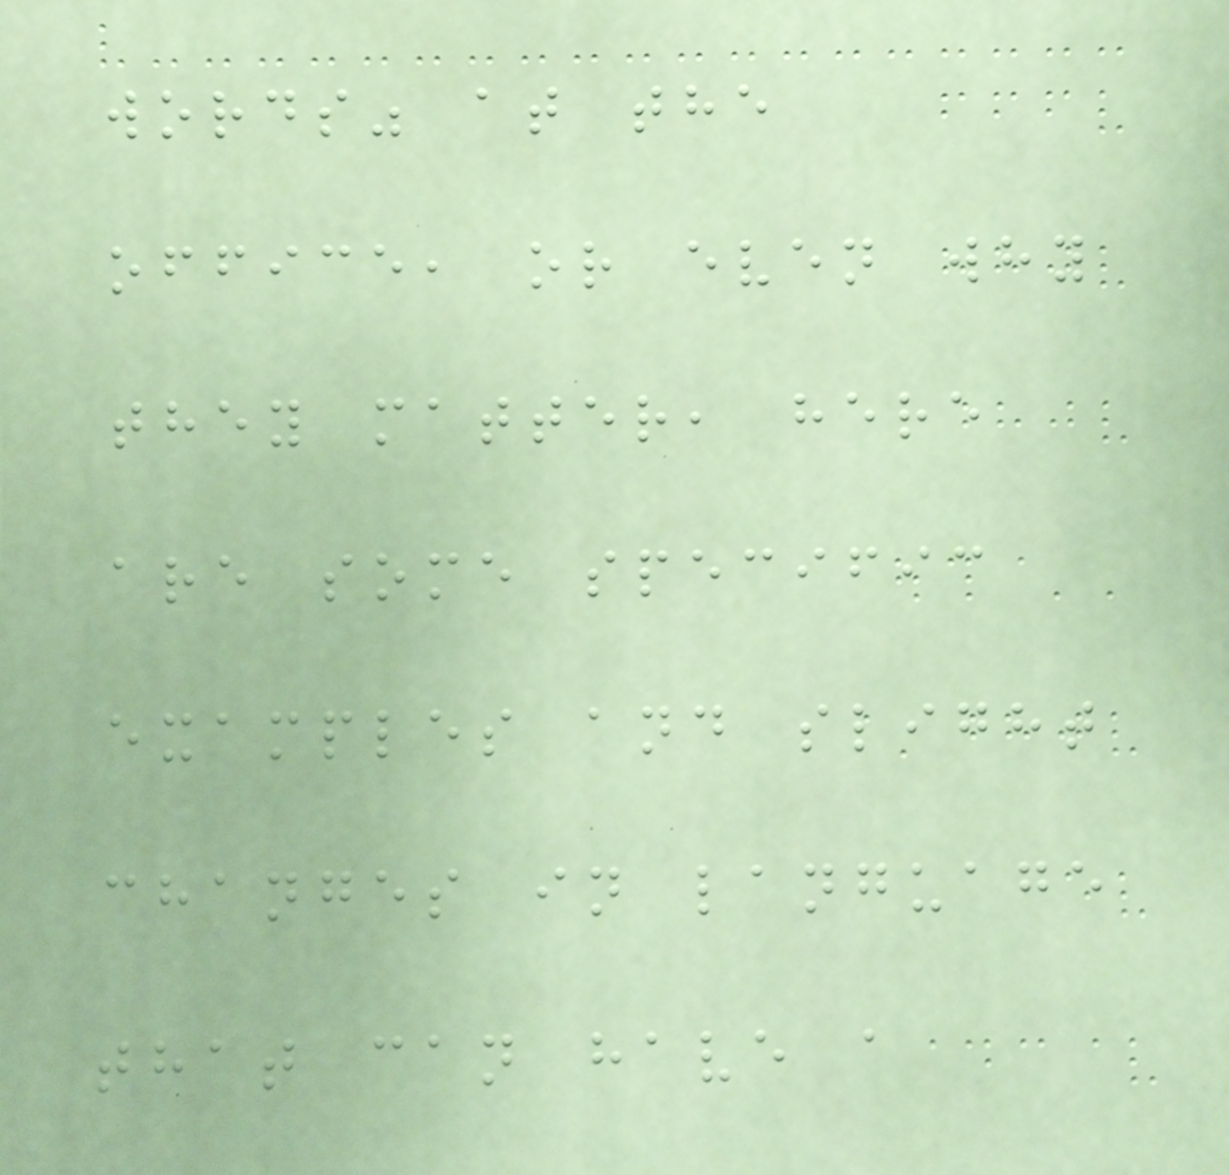words" at the
office, or even why
they matter, here
are some specific
examples and slight
changes in language
that can have a
